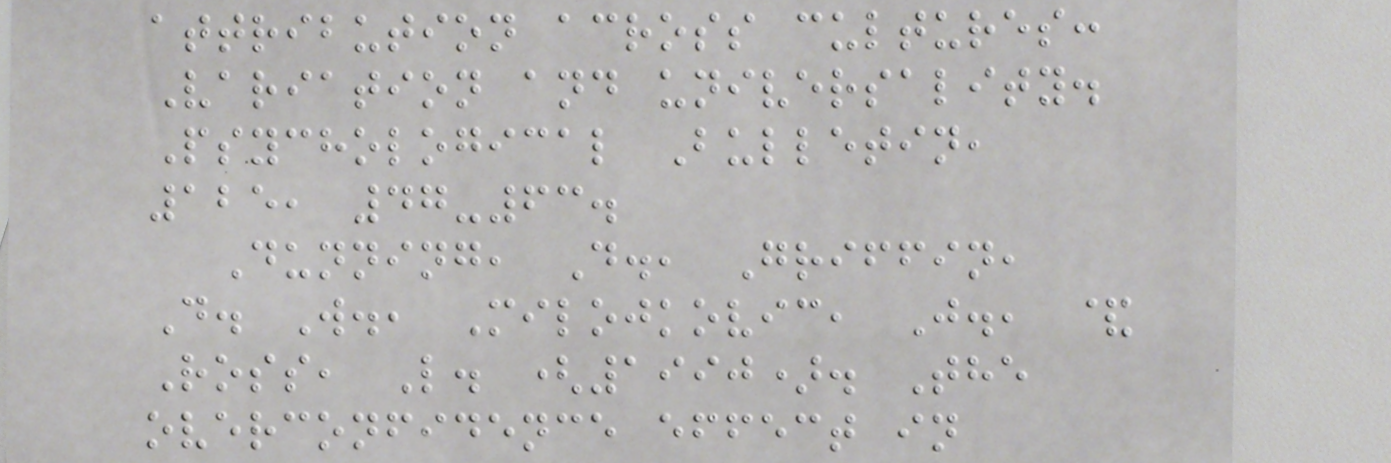attribution across cultures:
Variation and universality.
Psychological Bulletin,
125, 47-63.
Dunning, D., Griffin,
D. W., Milojkovic, J., &
Ross, L. (1990). The
overconfidence effect in
